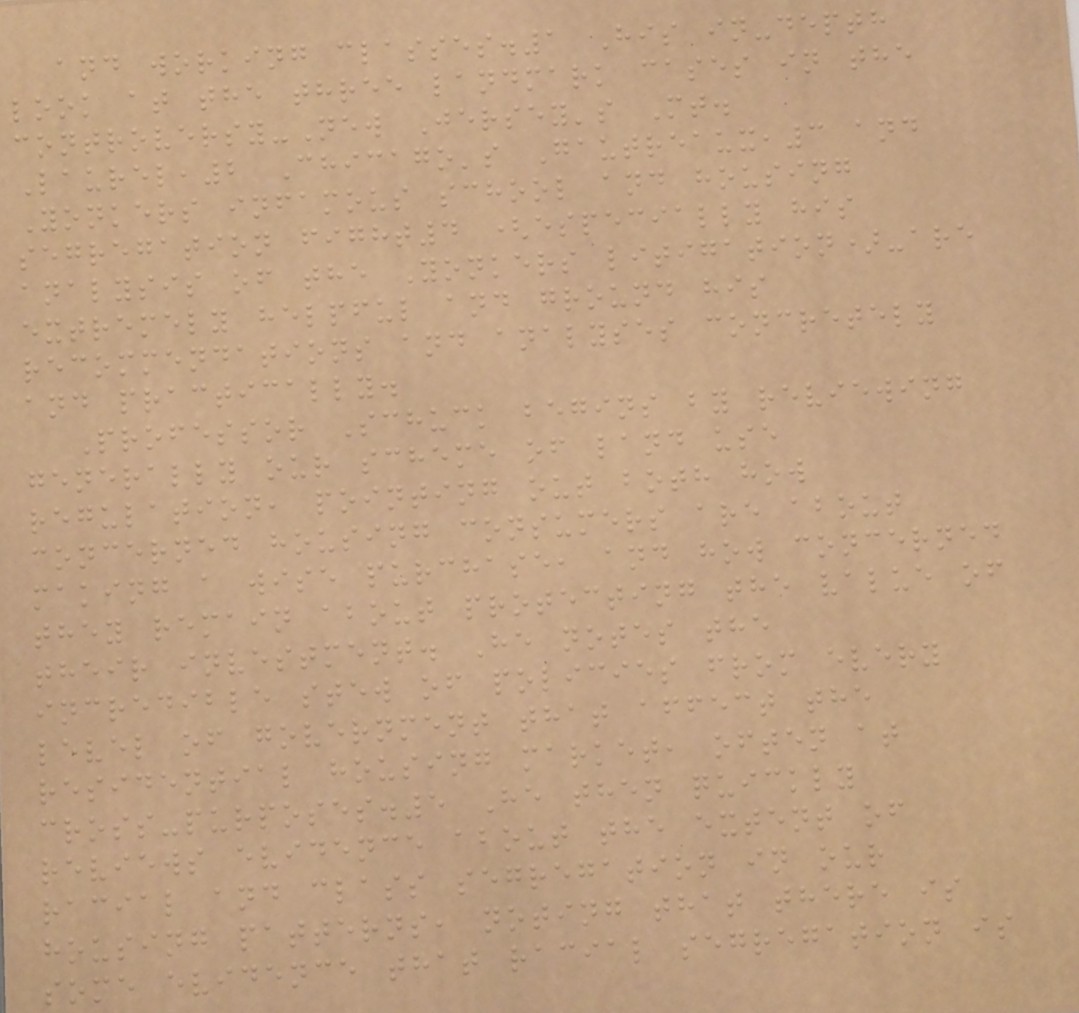and working classes.1 His in-depth
look at the three landmark cases in the
controversy-New Jersey's Mt.
Laurel,2 Chicago's Gautreaux,3 and
Yonkers infamous school and housing
segregation fight4 (especially his
analysis of the Yonkers litigation)-are
extremely helpful and ground his
recommendations and analyses concretely
and practically.
Professor Schuck begins by reviewing
generally our scheme of land use
regulation, pointing out both how
concerned housing consumers are about
making a wise purchase, and how concerned
they remain about protecting the value of
their investment. He notes the
incredible stew of policies from every
level of government that affect the
residential housing market, often at
cross-purposes.5 He then quickly
reviews evidence about the extent of
racial and class segregation in our
housing patterns, noting that there is
some evidence that racial segregation is
